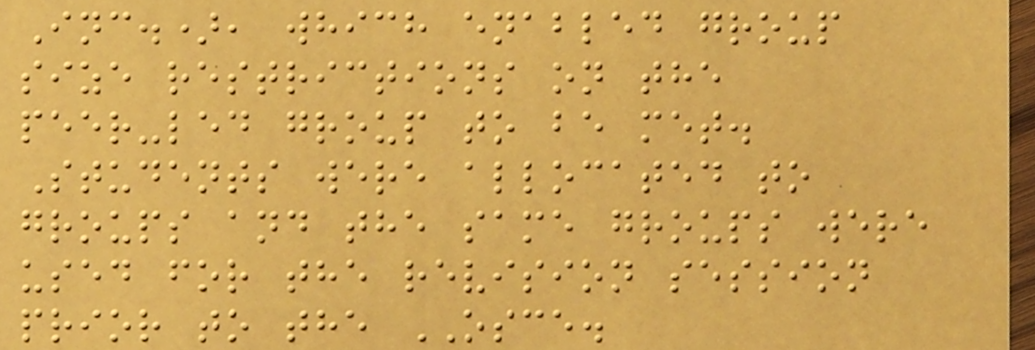Inc.), which enabled group
size restrictions on the
peer-led group to be met.
Students were allocated to
groups and the same groups were
used for the revision session
prior to the OSCE.
